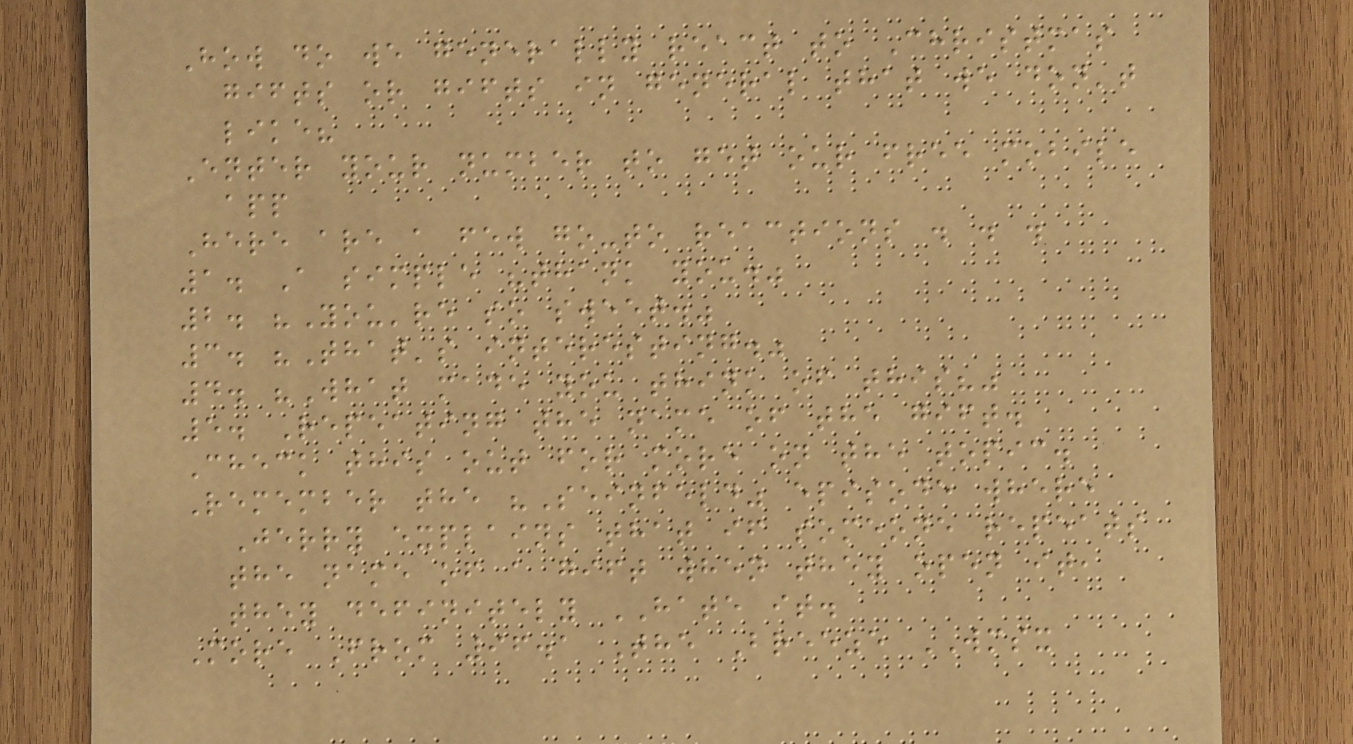How do we generally react to Christmas
gifts or gifts in general that we don't
like?
Enter your number to get our free mobile
app
Here are a few go-to reactions . . .
1. A simple "thank you."
2. "You're so sweet."
3. "That's interesting."
4. "What made you think of this?"
5. Repeating the name of the gift.
Check this out for more on the topic.
Remember the "Seinfeld" episode where
Jerry explains that if someone repeats
the name of a gift when they open it,
they definitely HATE it.
More From 96.1 The Breeze WMSX
